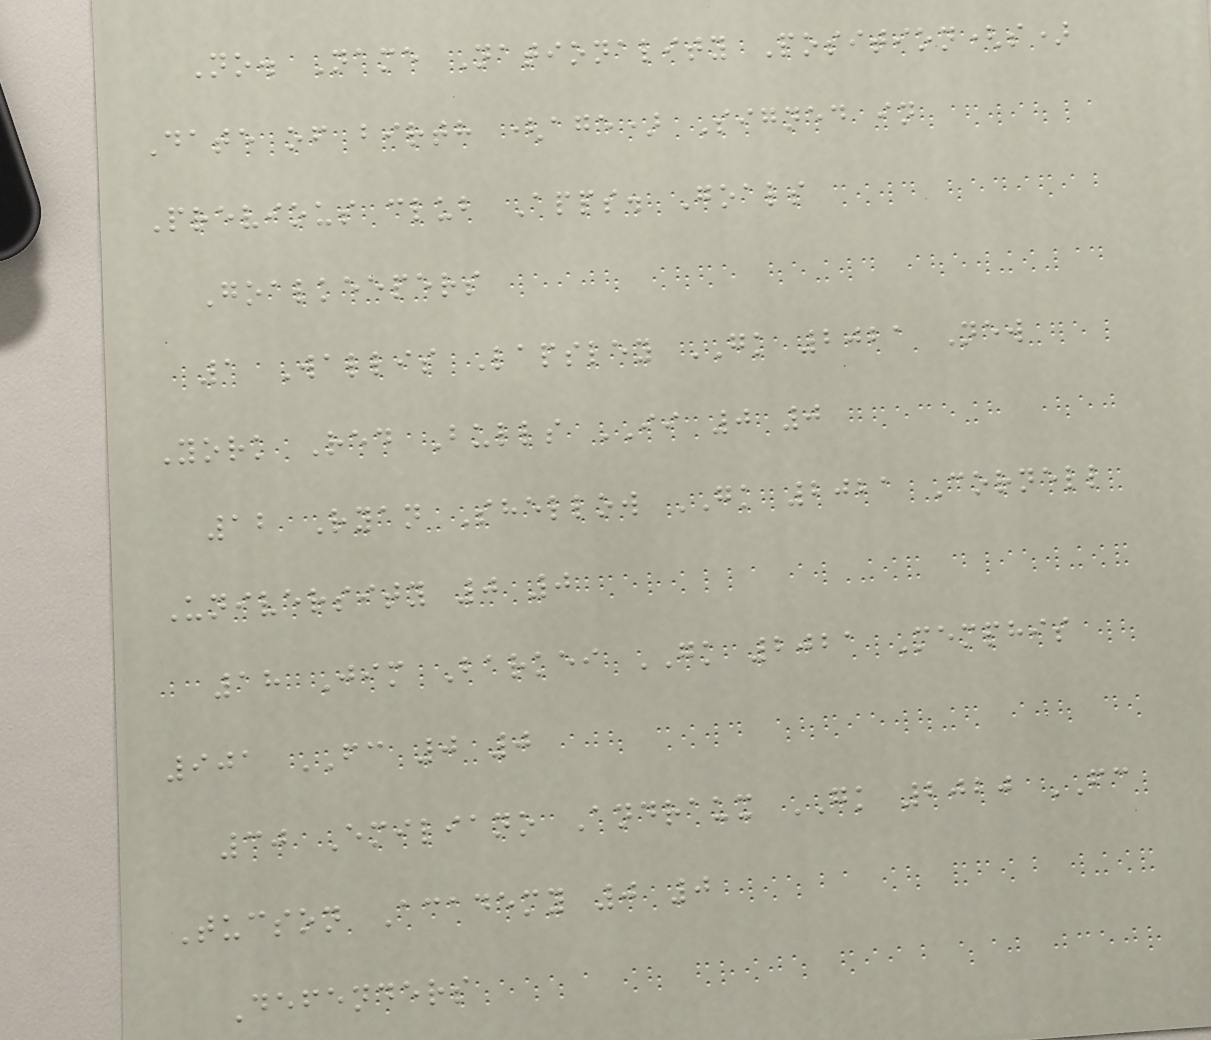No. Name Nationality Position(s)
Date of birth (age) Signed in
Previous club Apps. Goals
Goalkeepers
1 Wallis Lapsley GK 2021 New
York Red Bulls II 0 0
12 Ryan Shellow GK 2021 Cornell
University 0 0
18 Jim Barkei GK 2021 Memphis
901 FC 0 0
30 Emiliano Andraux GK 2020 FC
Tucson Academy 0 0
Defenders
